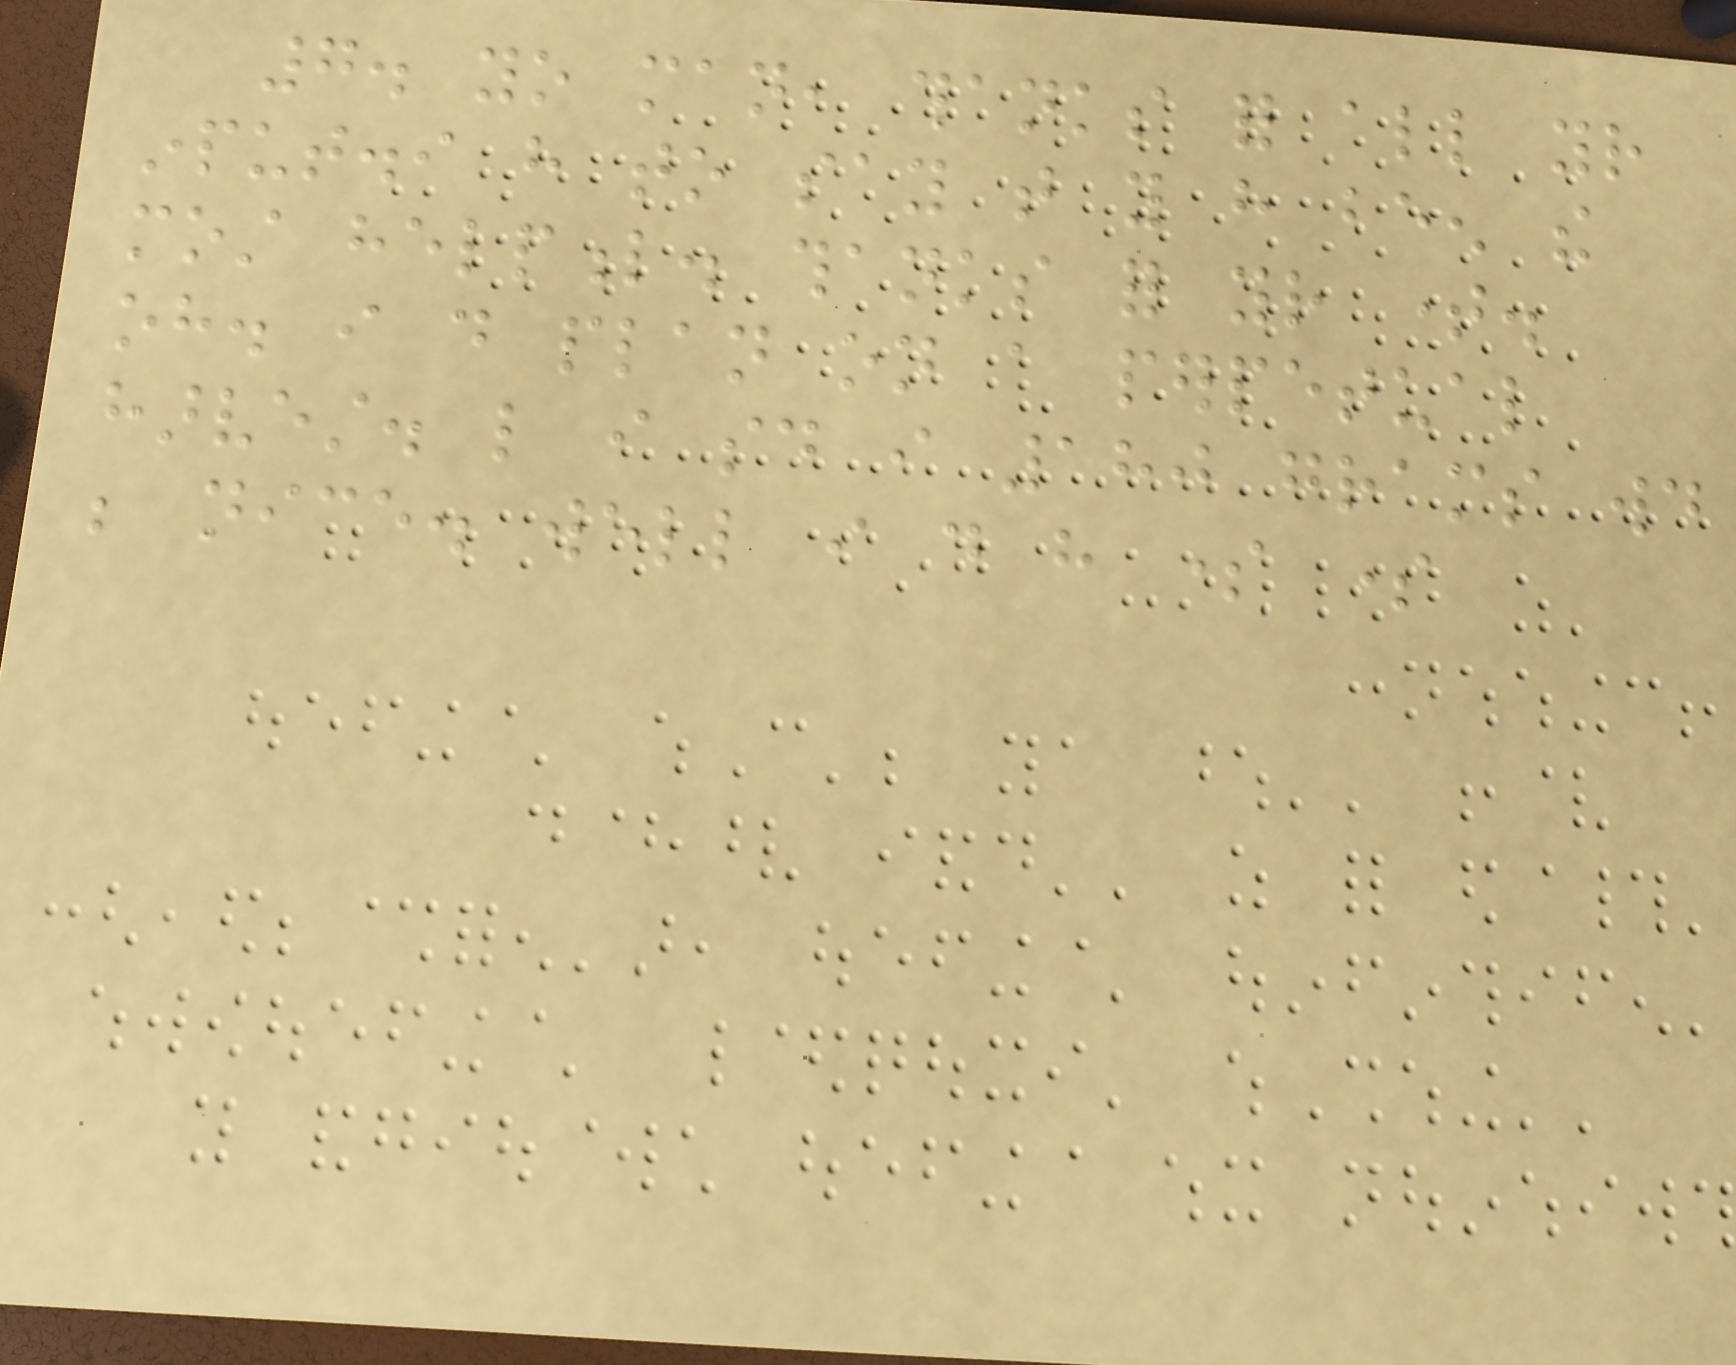7. yo man, thanks for all your
input.i have to say that you have been the
most helpful. thanks for your time.
oh. i do plan on a perpetual
harvest. like i said i 180 grams would
be nice. well i do have some some
